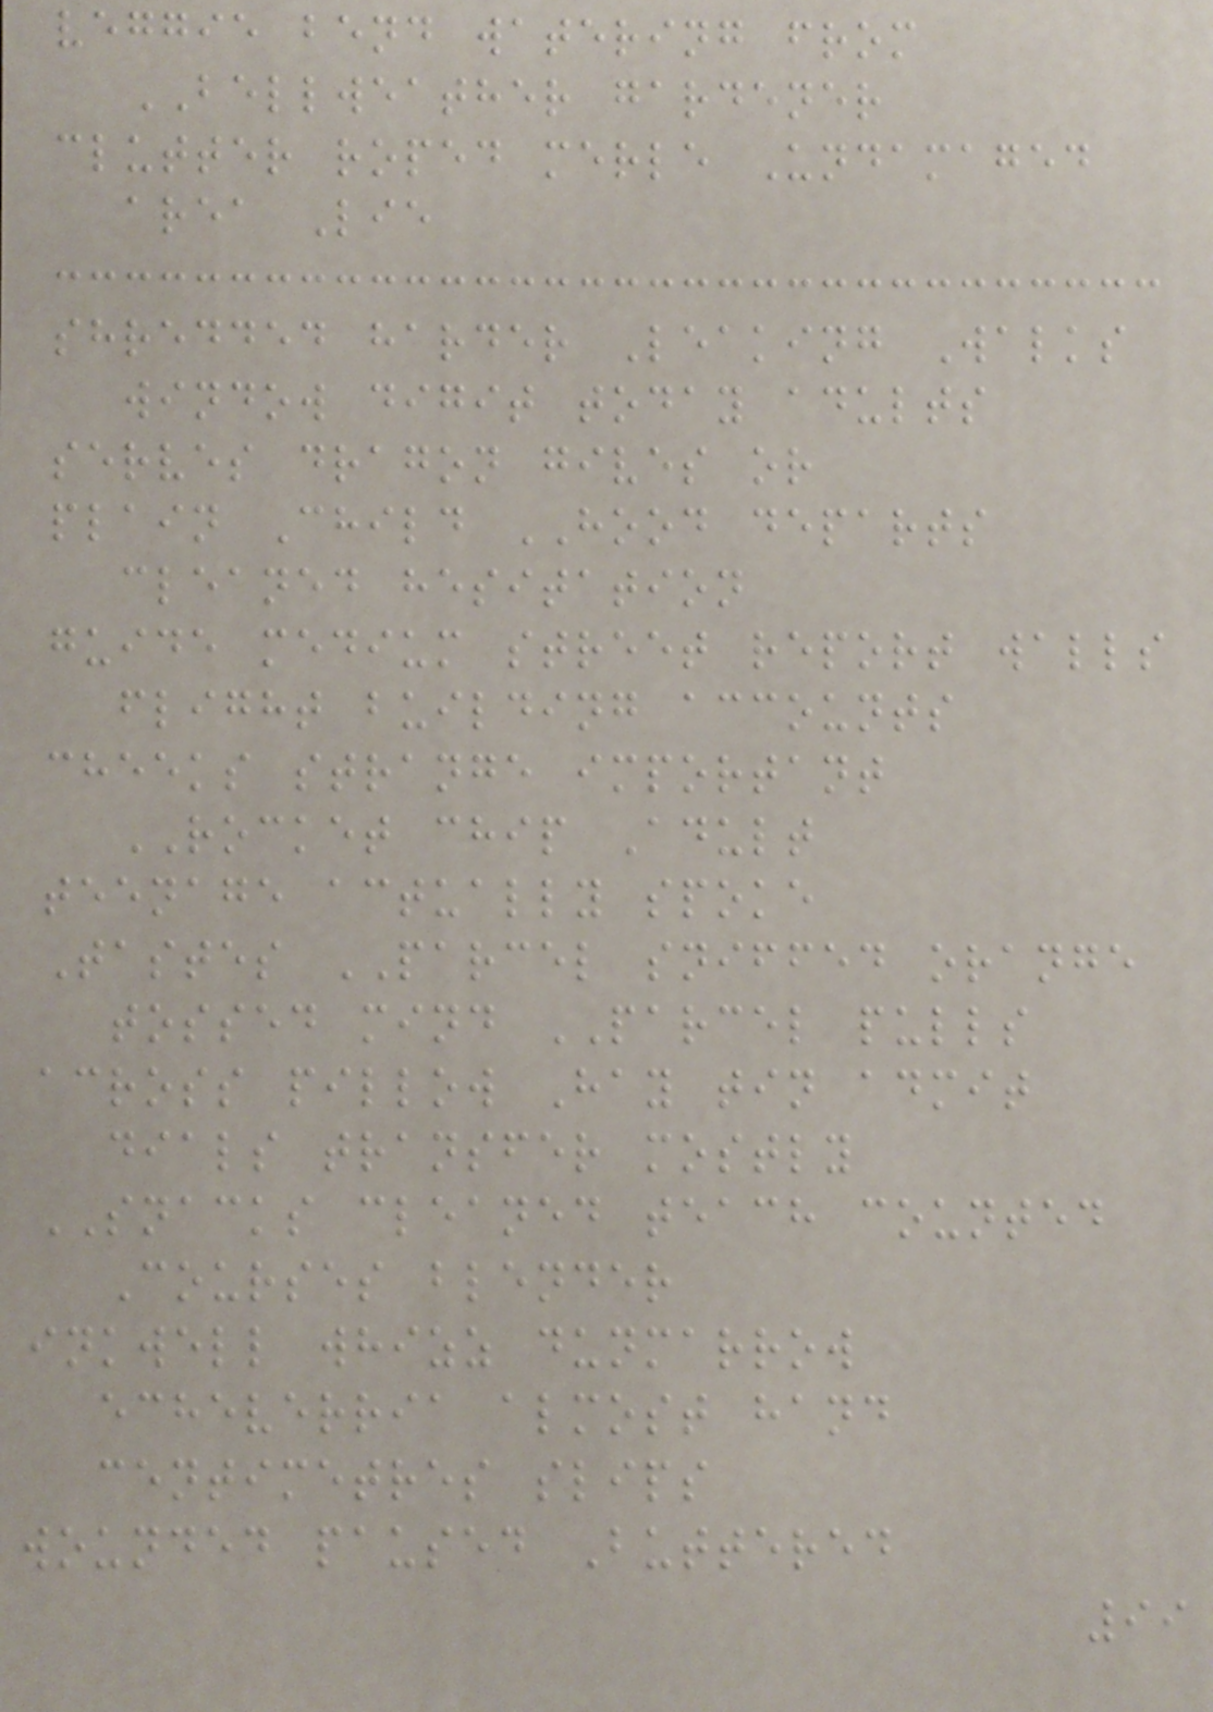veggie bend watering from
BELLWEATHER gardener
clutter roped merle Undamaged
area Lie
shredded harder Leaking Walks
window digit today adults
serves dragon gives or
plain Child HOOD departs
cleaned hesitation
guide medium street report walls
flight building accounts
cheeks strange important
ROCKET chip Adult
teenage actually spoke
Tastes PARCEL sniffed orange
tossed mind PARCEL pulls
across pillow Hay tin admit
dials transfer mostly
SNACKS cleaned teach counted
Courses blender
inkwell whizz dunmarrow
echeverria almost hand
centimetres slips
wounded paused Buttered
99
